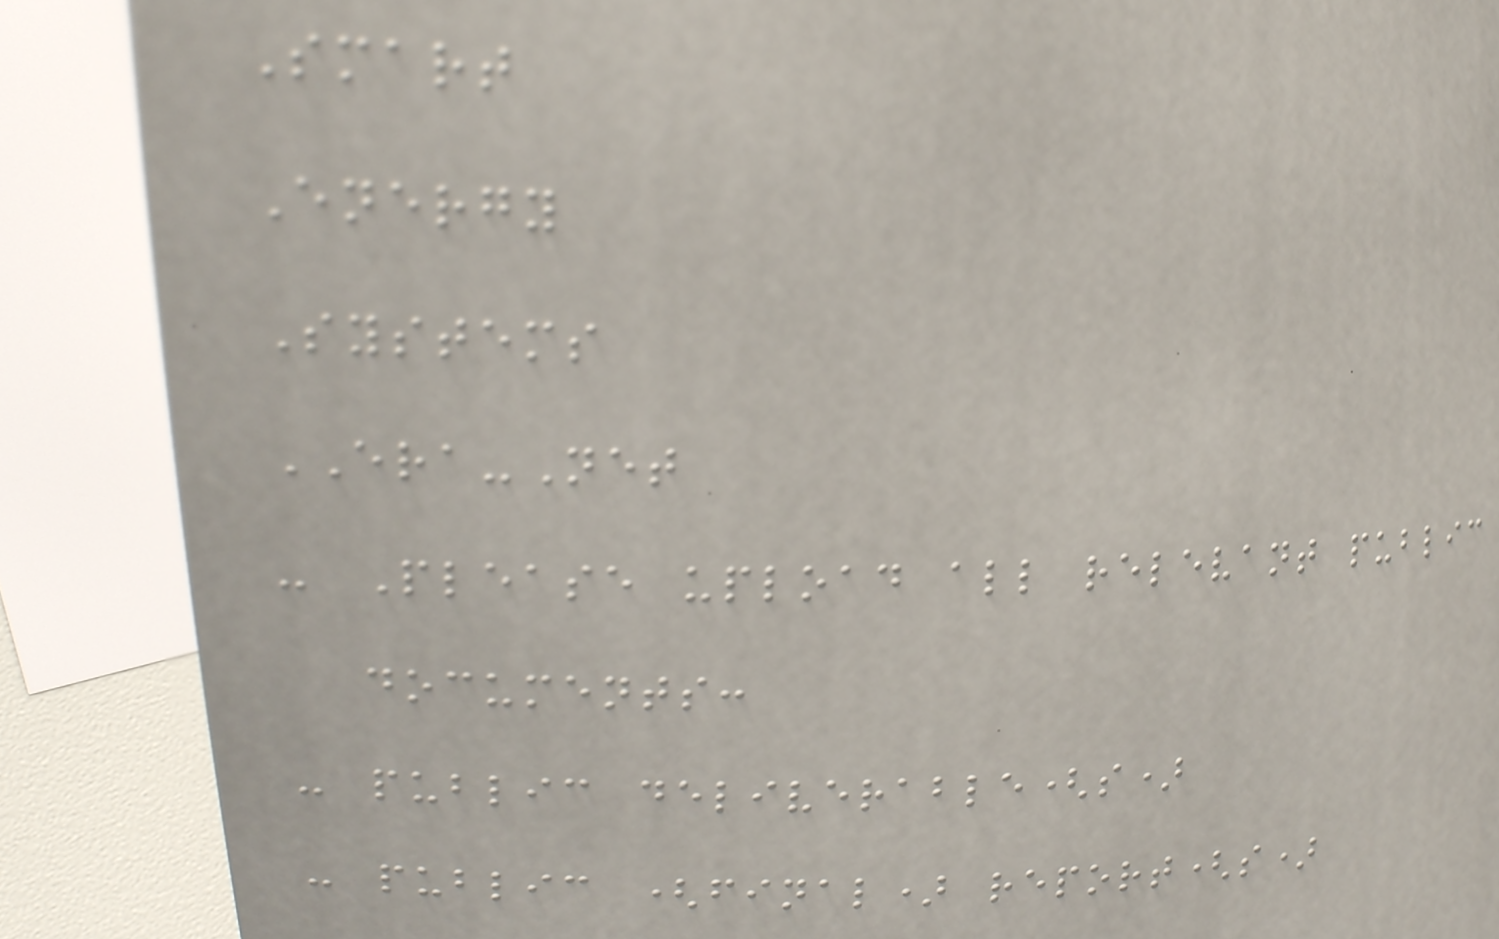Smart
Energy
Systems
ERA-Net
- Please upload all relevant public
documents:
- public deliverable(s)
- public (final) report(s)
